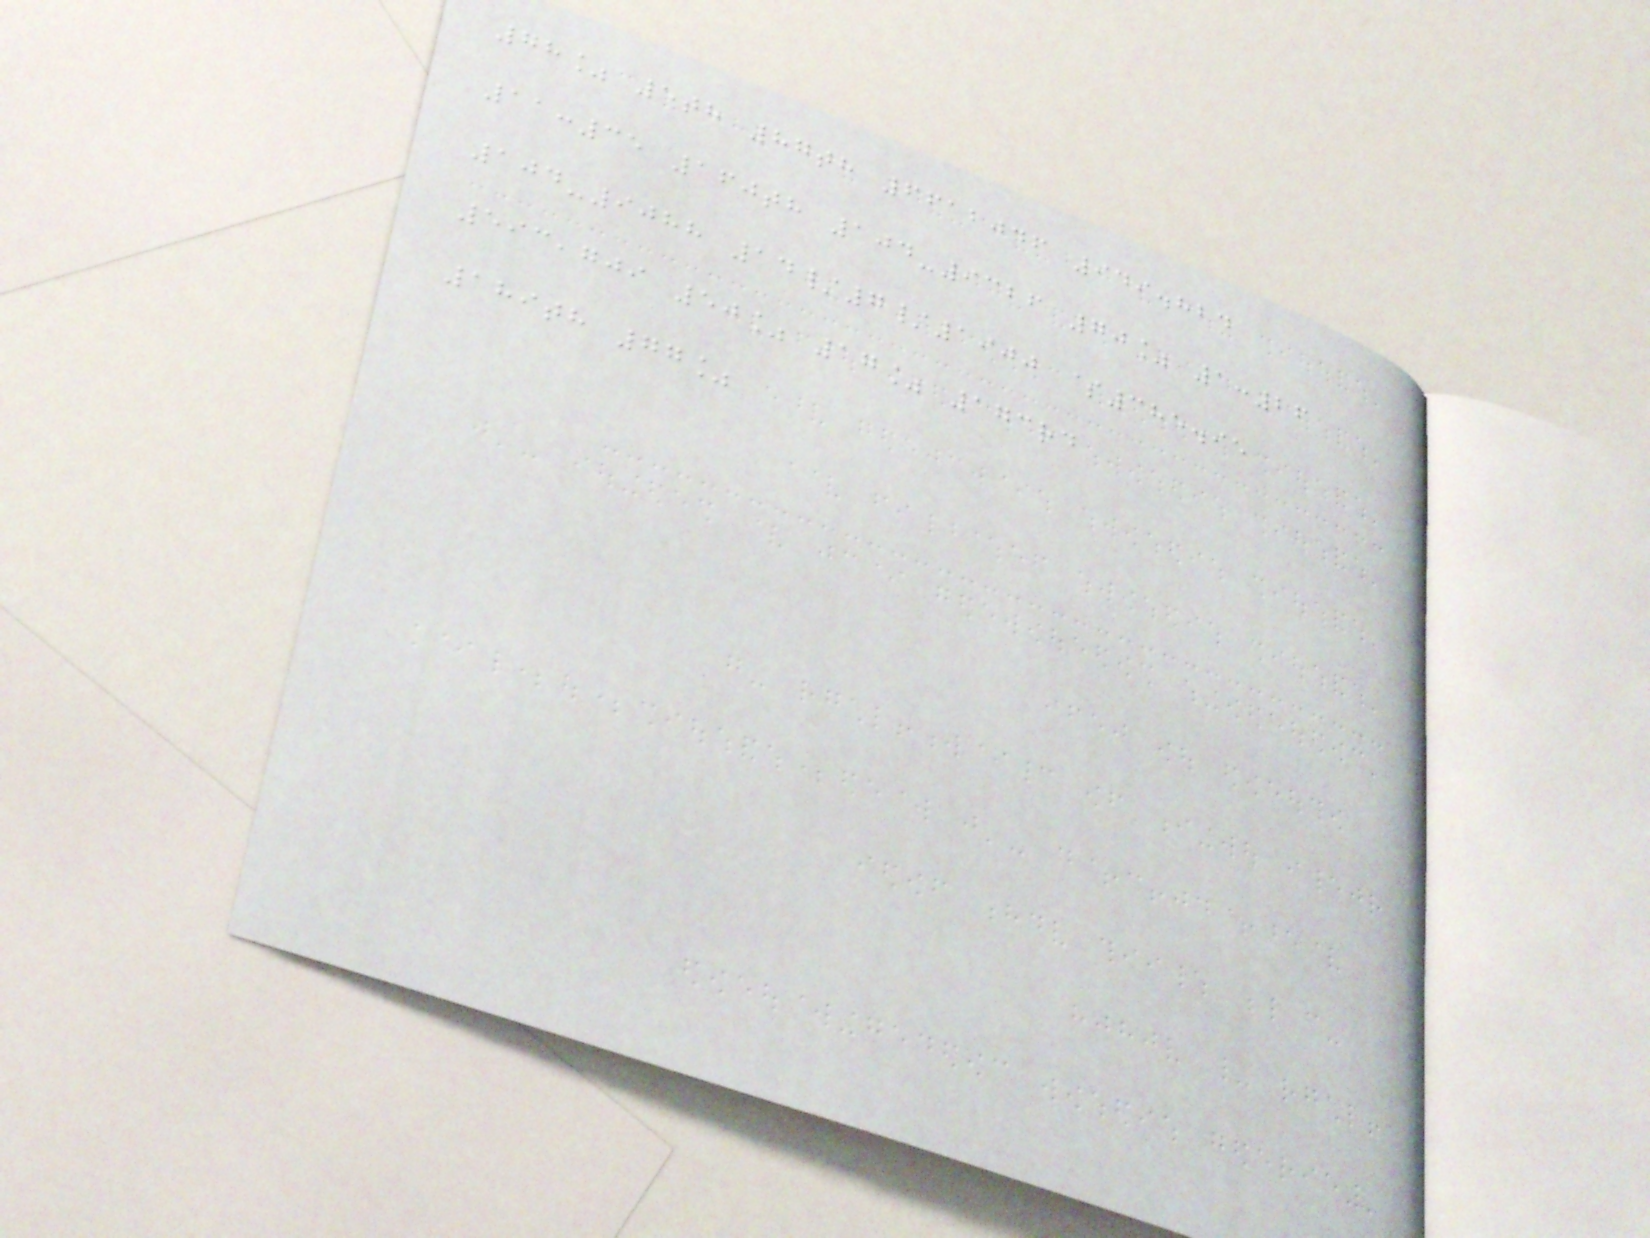78% 5th 87th 6612046 949.824
11:35 160th 104-9326 70% 1:26
104-9088 14/7/1900 $385.95
593,709 50% 17% 173rd
189th 77%
